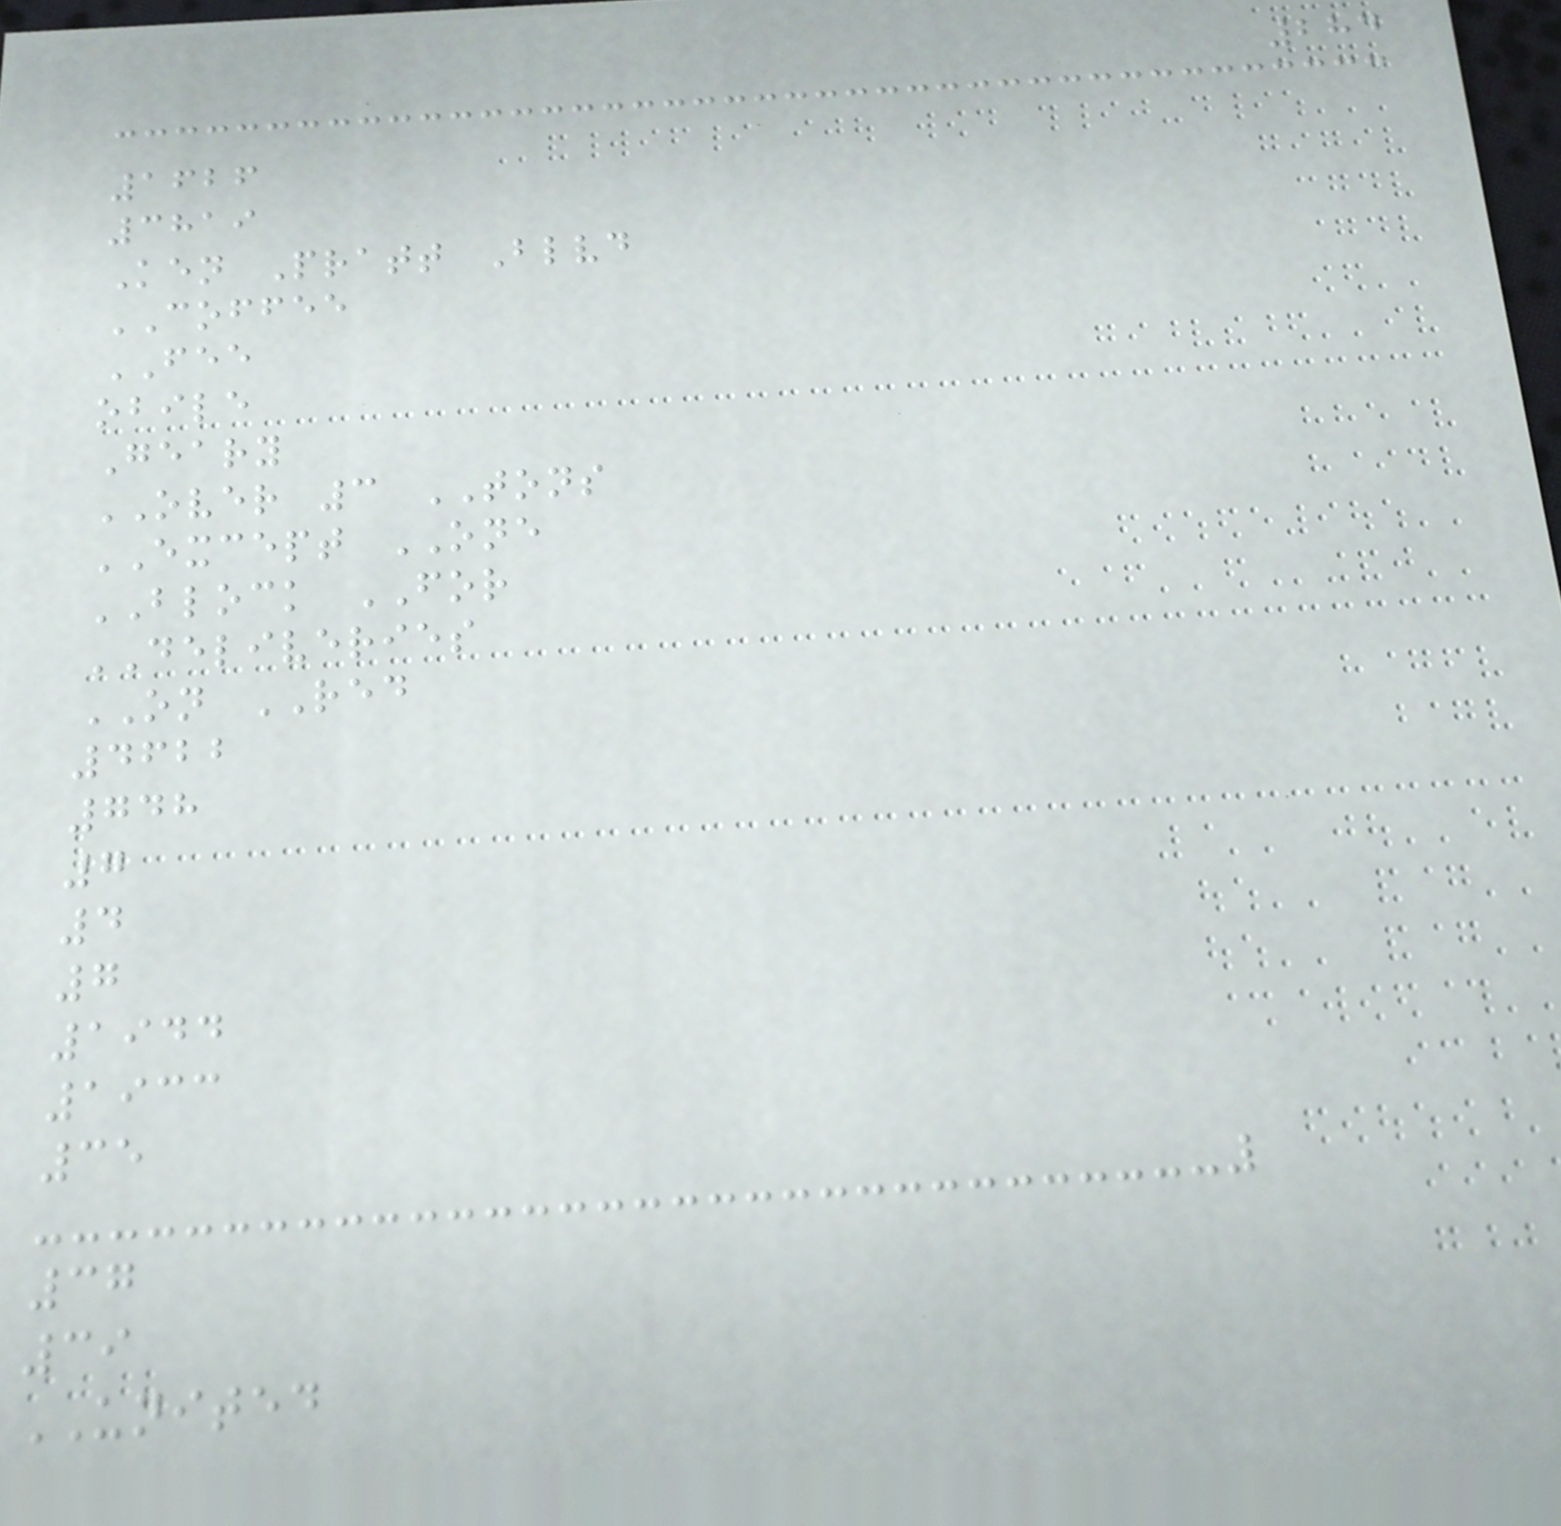284
1626
3819
Ken Pratt Blvd
COFFEE
FEE
obile
Geary
OVER 3 TONS
EXCEPT ONE
BLOCK FOR
DELIVERIES
ON RED
4622
748
7
4
7
1944
1933
35
37
39
UNITED
